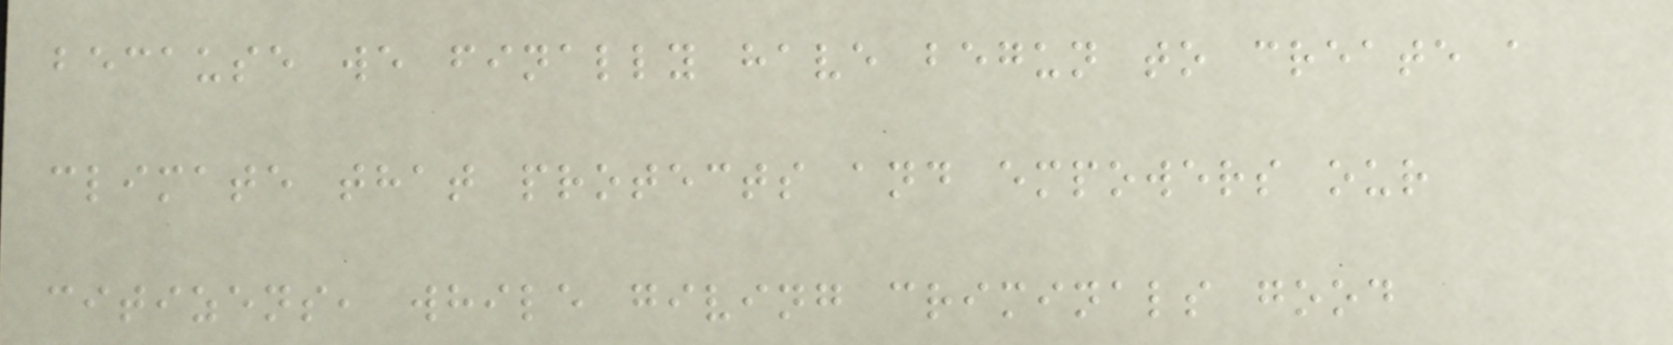because we finally have begun to create a
climate that protects and empowers our
citizens, while giving criminals good
